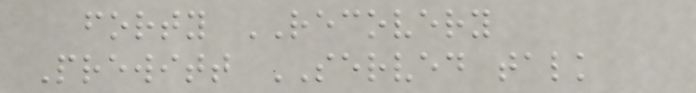forty RECOVERY
Prewitt SERVED talk
